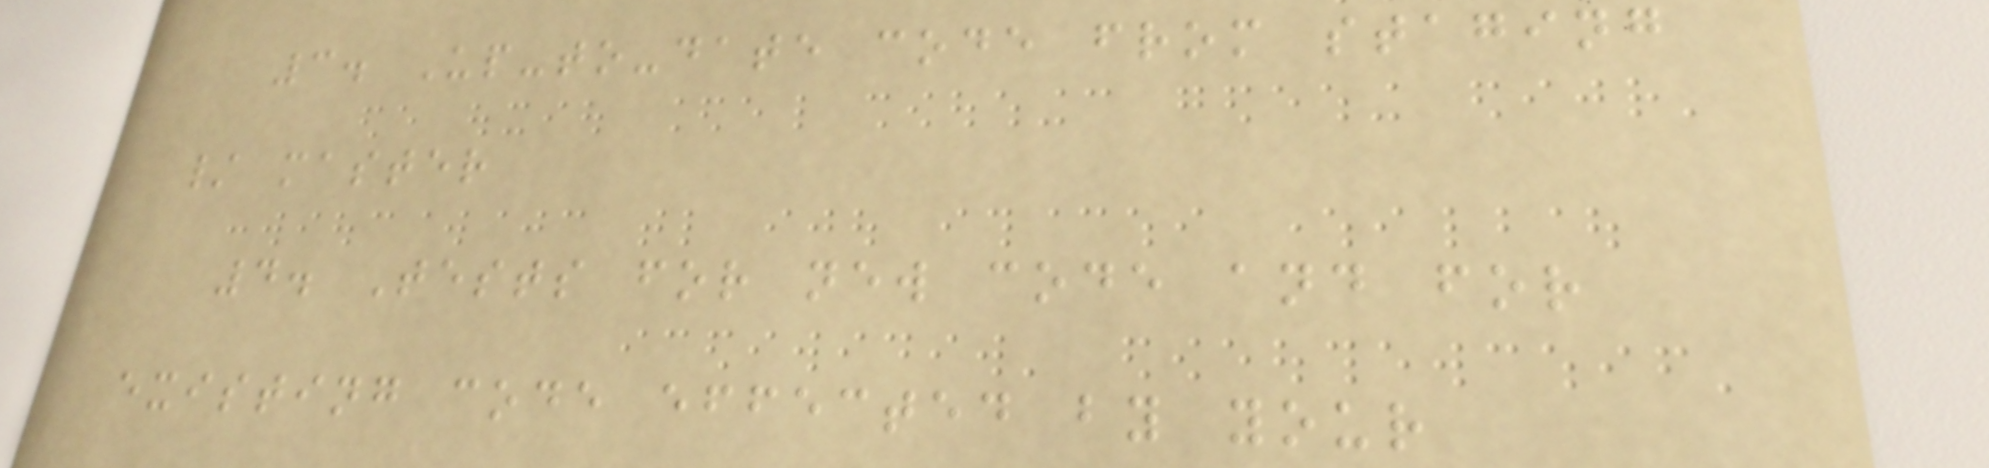3. Up-to-date code from staging
/ master
4. Tests for new code and for
existing code effected by your
